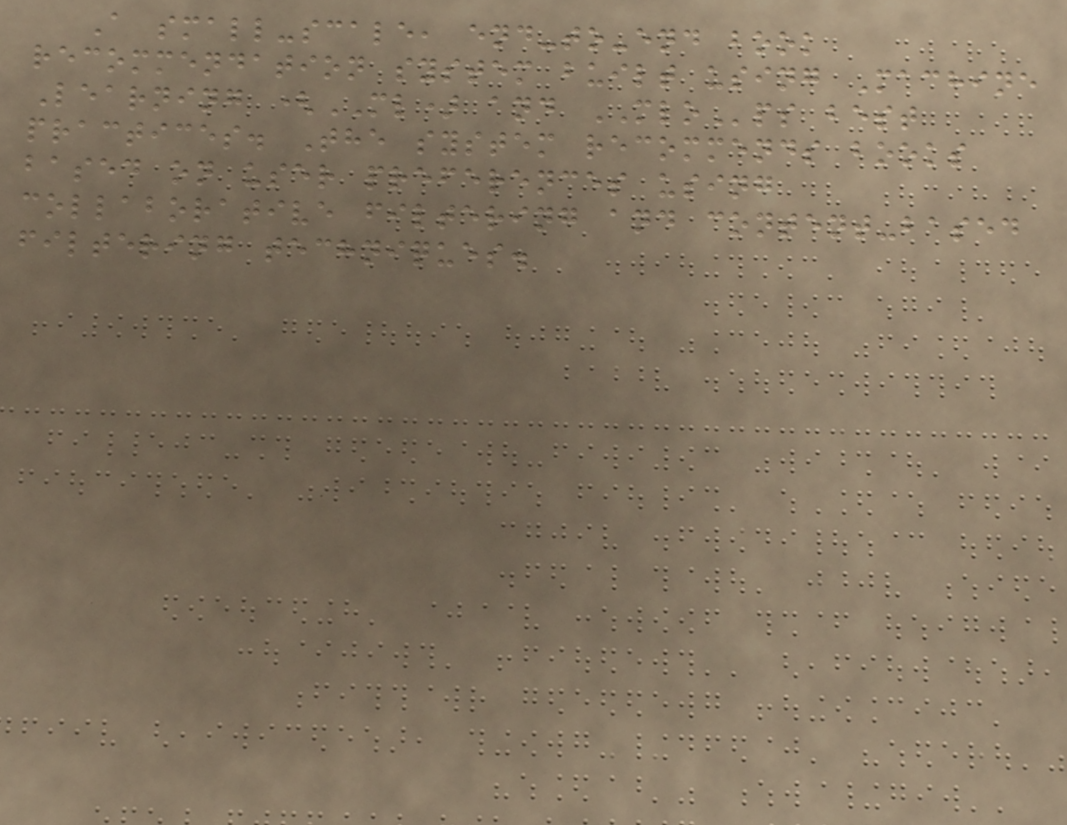A small-scale, end-to-end book
recommendation system built using Machine
Learning (ML) and MLOps best
practices. The system recommends books
based on user preferences using
collaborative filtering and content-based
filtering techniques.
